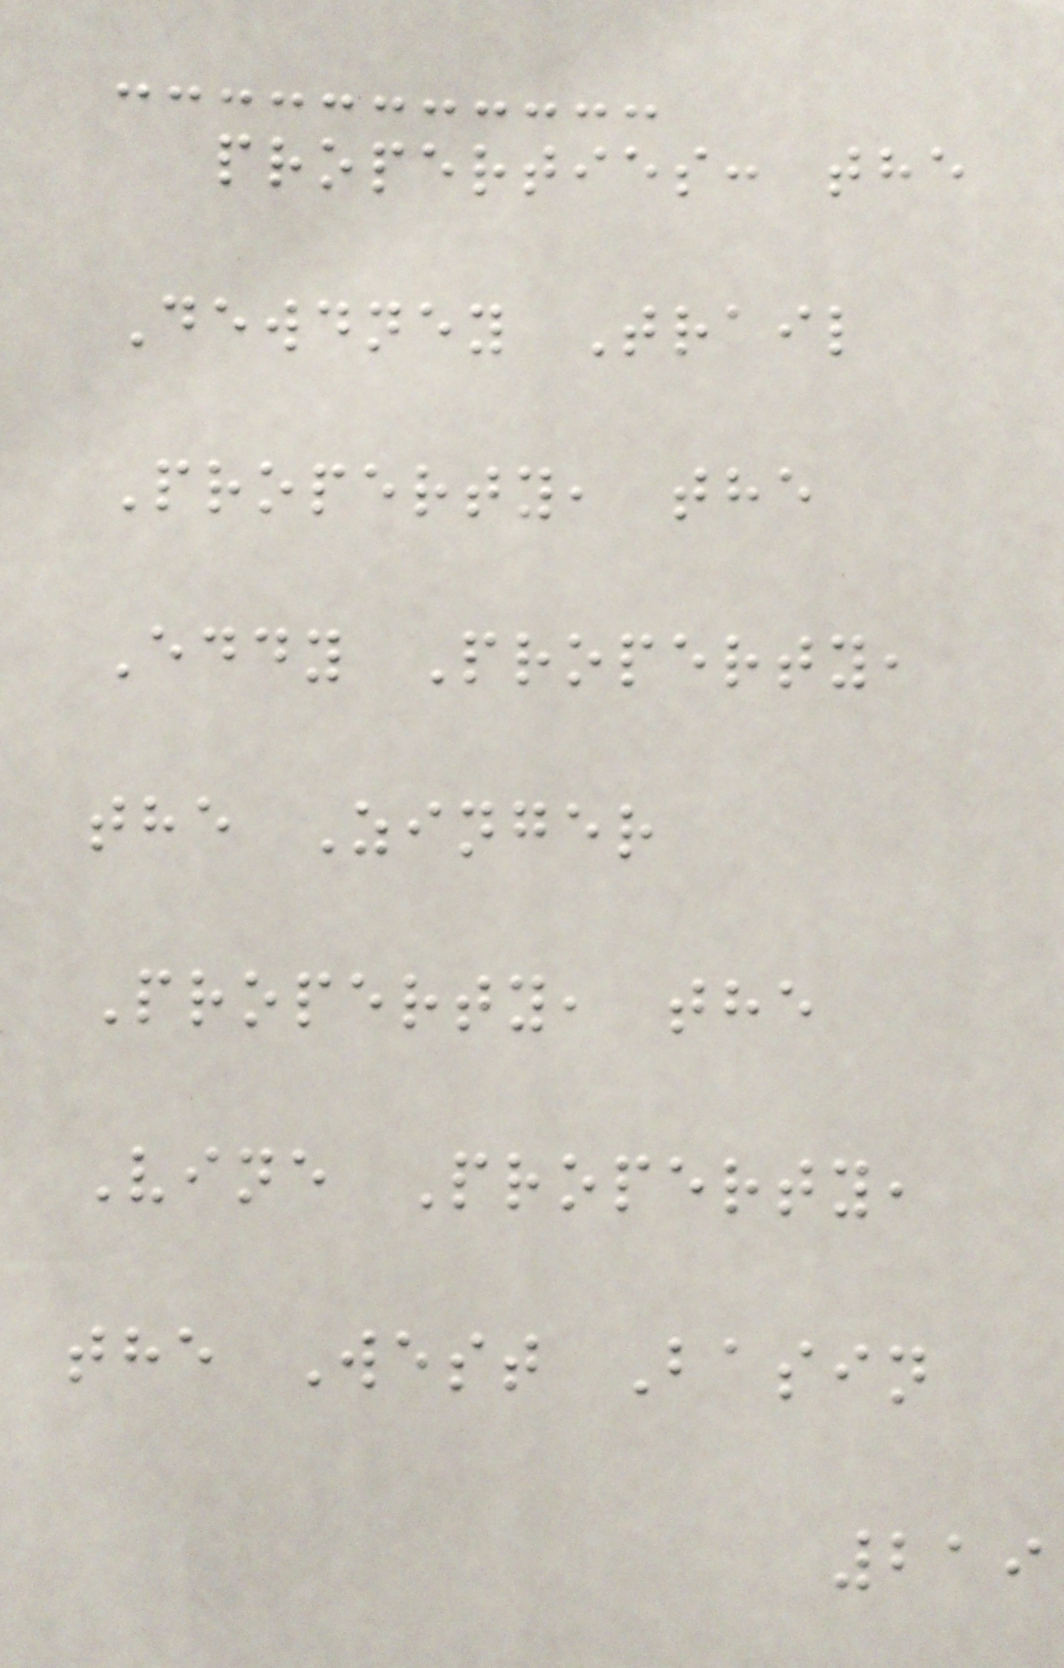properties: the
Dewdney Trail
Property, the
Eddy Property,
the Zinger
Property, the
Vine Property,
the West Basin
219
